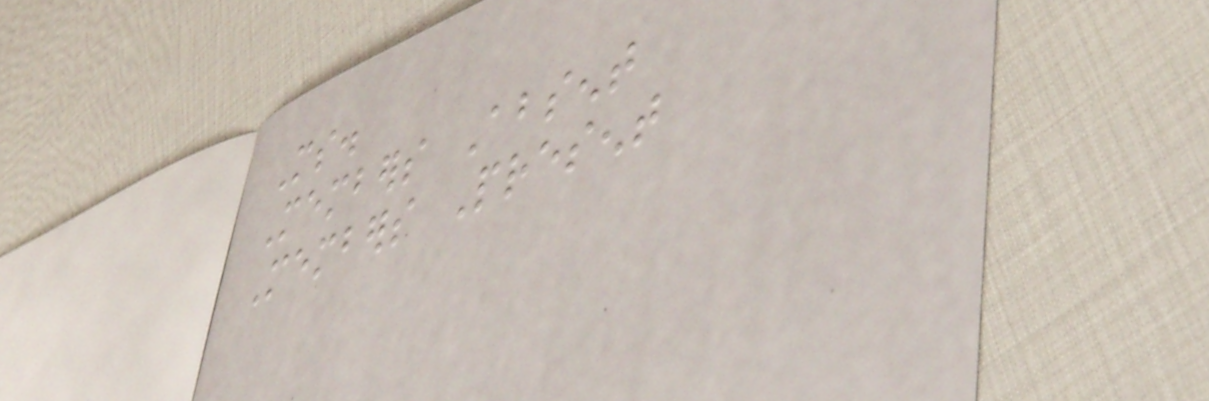Ms.
Members Absent
Members Present
